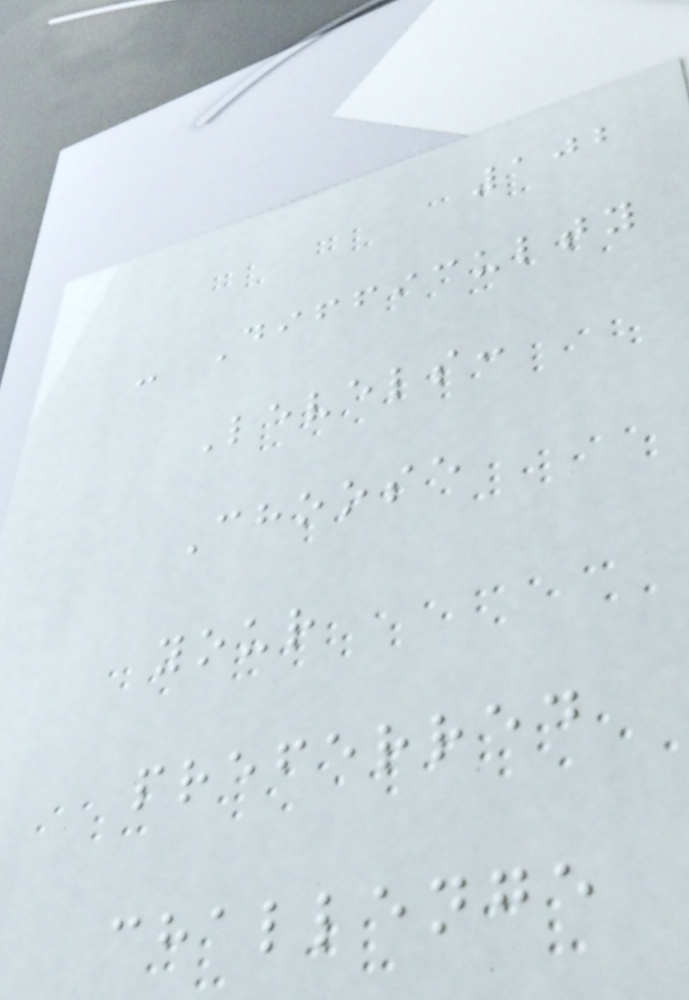102
- Difficulty
Levels:
Choose
your
preferred
challenge
